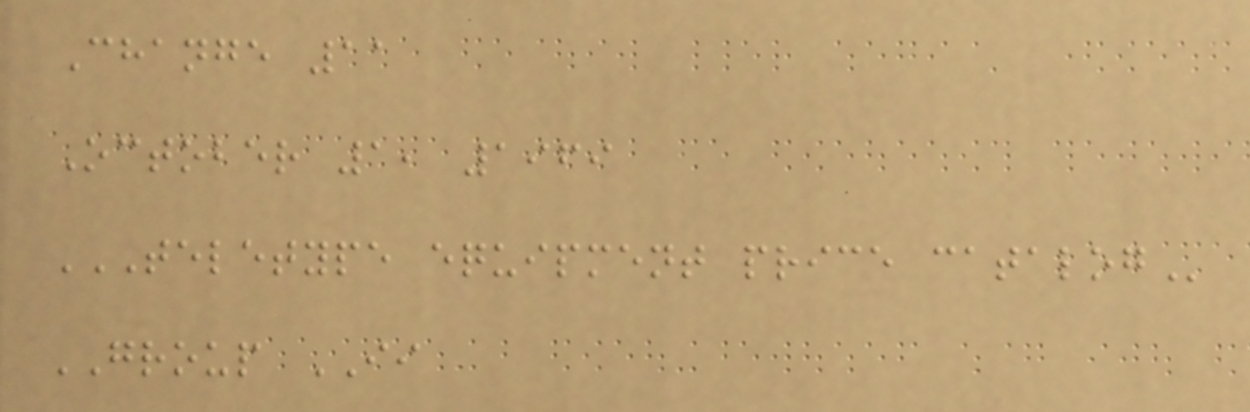Change 11
October 1, 1969
TELETYPE EQUIPMENT PRICE CATALOG
GROUP II
